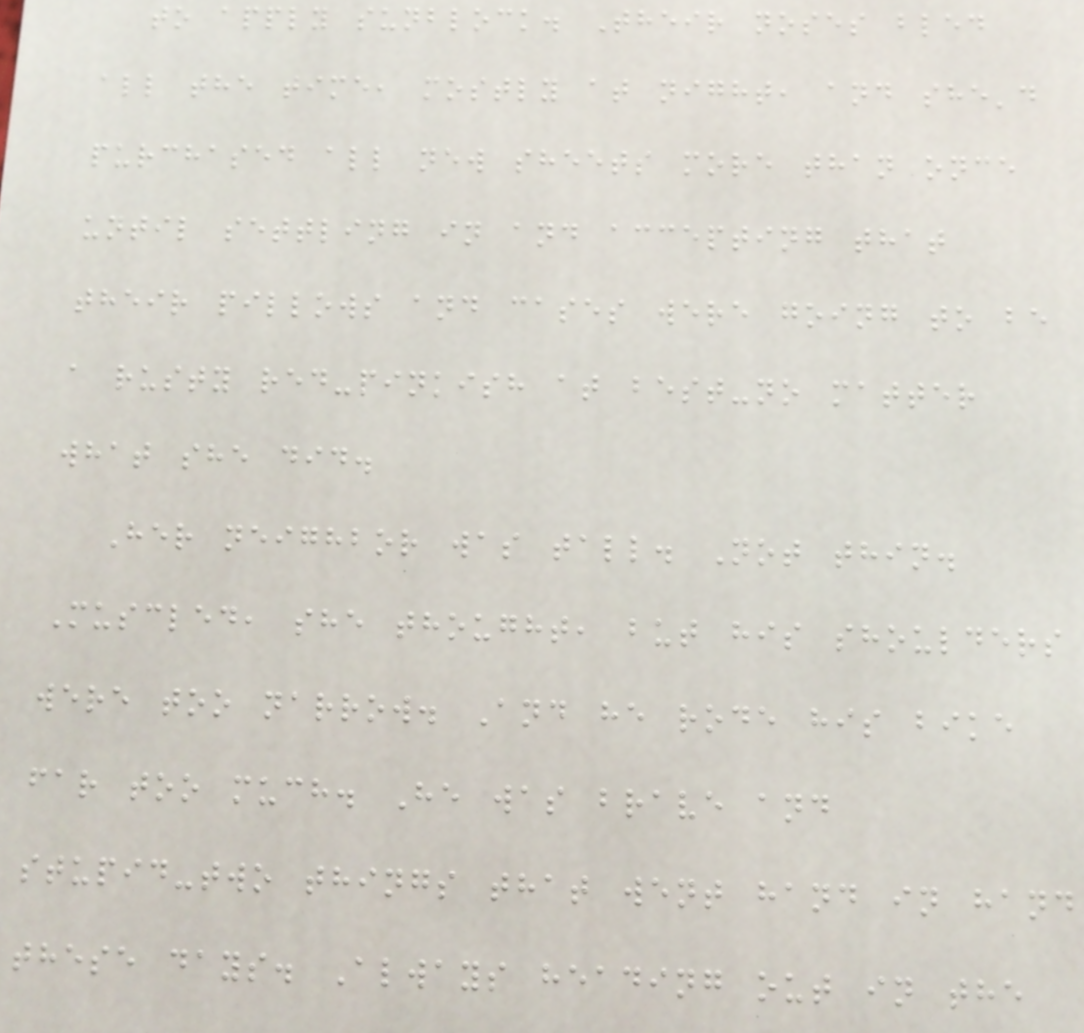to apply sunblock. Their noses bled
all the time, mostly at night, and she'd
purchased all new sheets more than once
until settling in and accepting that
their pillows and cases were going to be
a rusty red-pinkish at best-no matter
what she did.
Her neighbor was tall. Not thin.
Muscled, she thought, but his shoulders
were too narrow. And he rode his bike
far too much. He was brave and
stupid-two things that went hand in hand
these days. Always heading out in the
